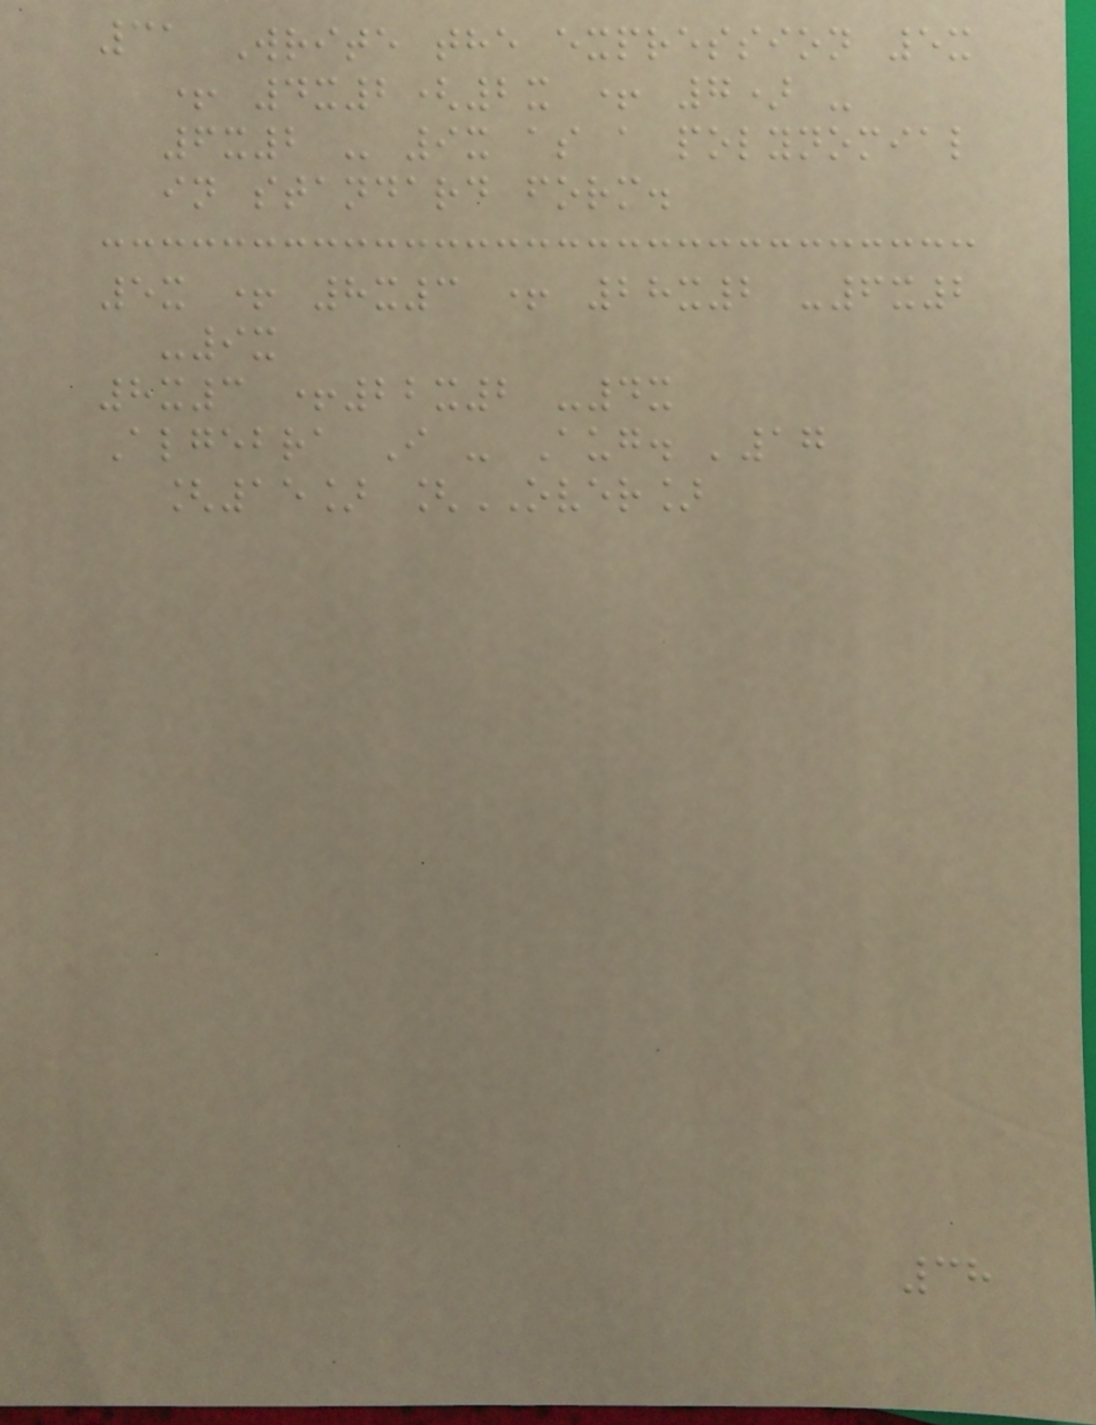31 Write the expression 5x
+ 4x2(2x + 7) -
6x2 - 9x as a polynomial
in standard form.
5x + 8x3 + 28x2 -6x2
-9x
8x3 +22x2 -4x
Algebra I - Aug. '17
[15] [OVER]
38
